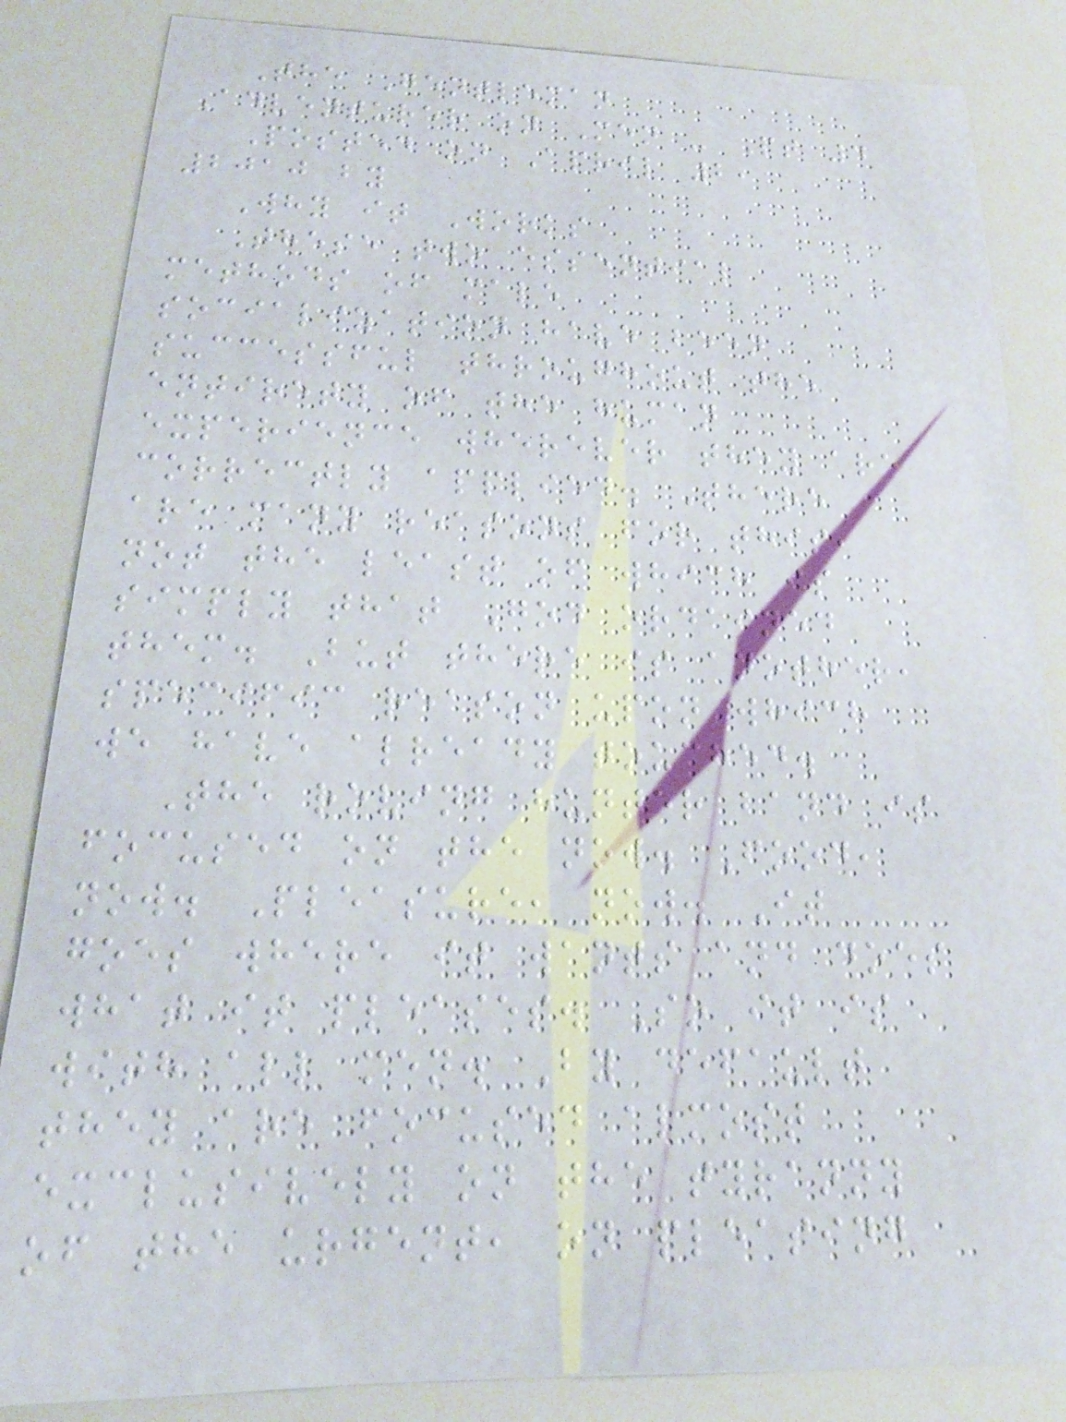The Gentleman
Adventurer on Men - Pt 4
Posted on April 2,
2010 by
Why it Works
These two essential
methods of male
socialization have been
successful throughout the
entirety of the human
experience wherever they are
correctly applied. There
are many reasons for this,
not the least of which is
simply that God ordained
them. But there is another,
specific reason upon which
we have already touched.
The roving hunter band is
focused on the now. Food,
now. Pleasure, now. It
goes where it wants and does
what it pleases. So it is
with all men. By default
they are focused almost
exclusively on the tyranny
of the urgent, on pleasing
